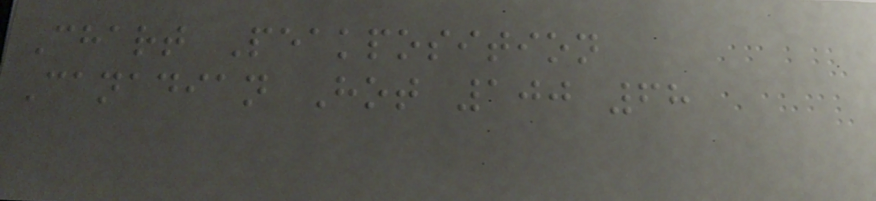Chart Peakposition
Canadian Hot 100 68
